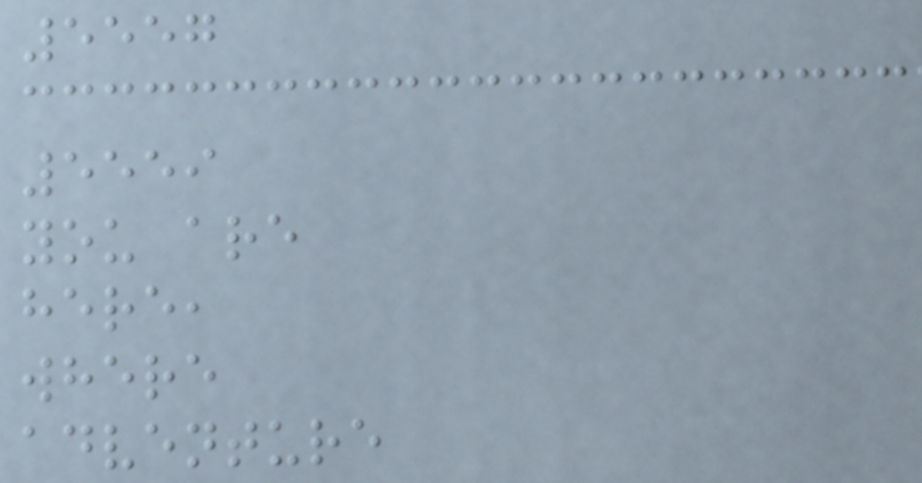5557
5559
you are
here,
where
adventure
